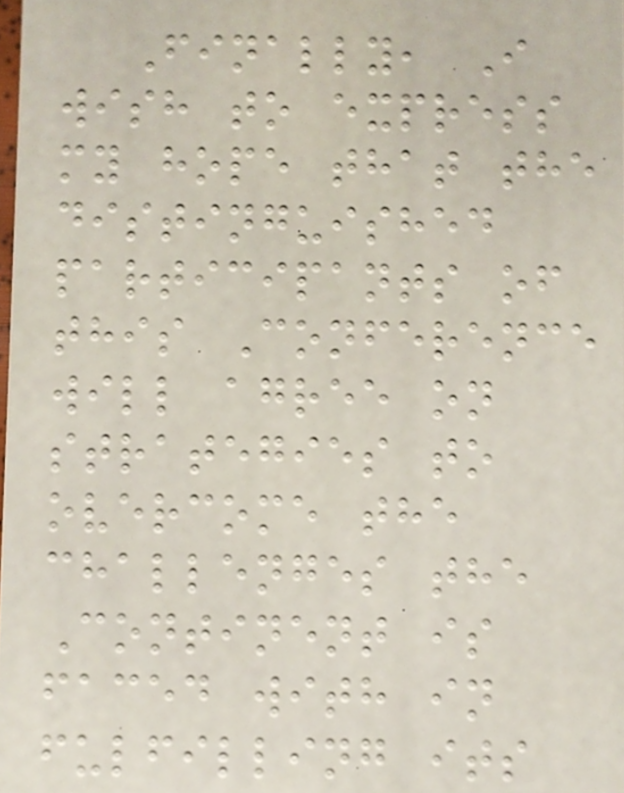Finally, I
wish to express
my hope that the
distinguished
participants of
this Conference
will agree on
strategies to
overcome the
challenges the
Continent is
faced with in
fulfilling its
